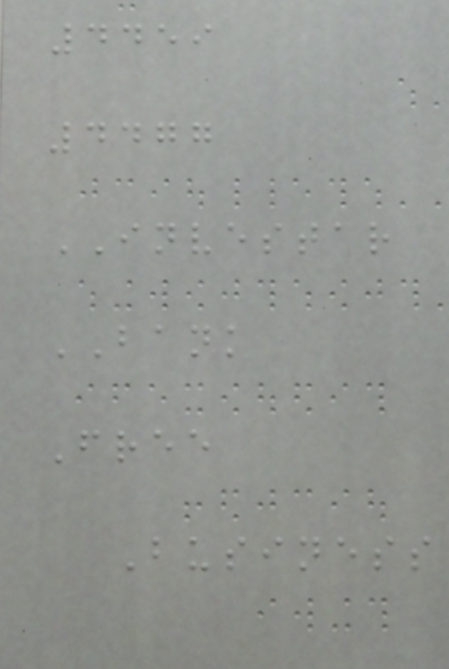4459
4477
INVESTAR
BANK
Free
Business
